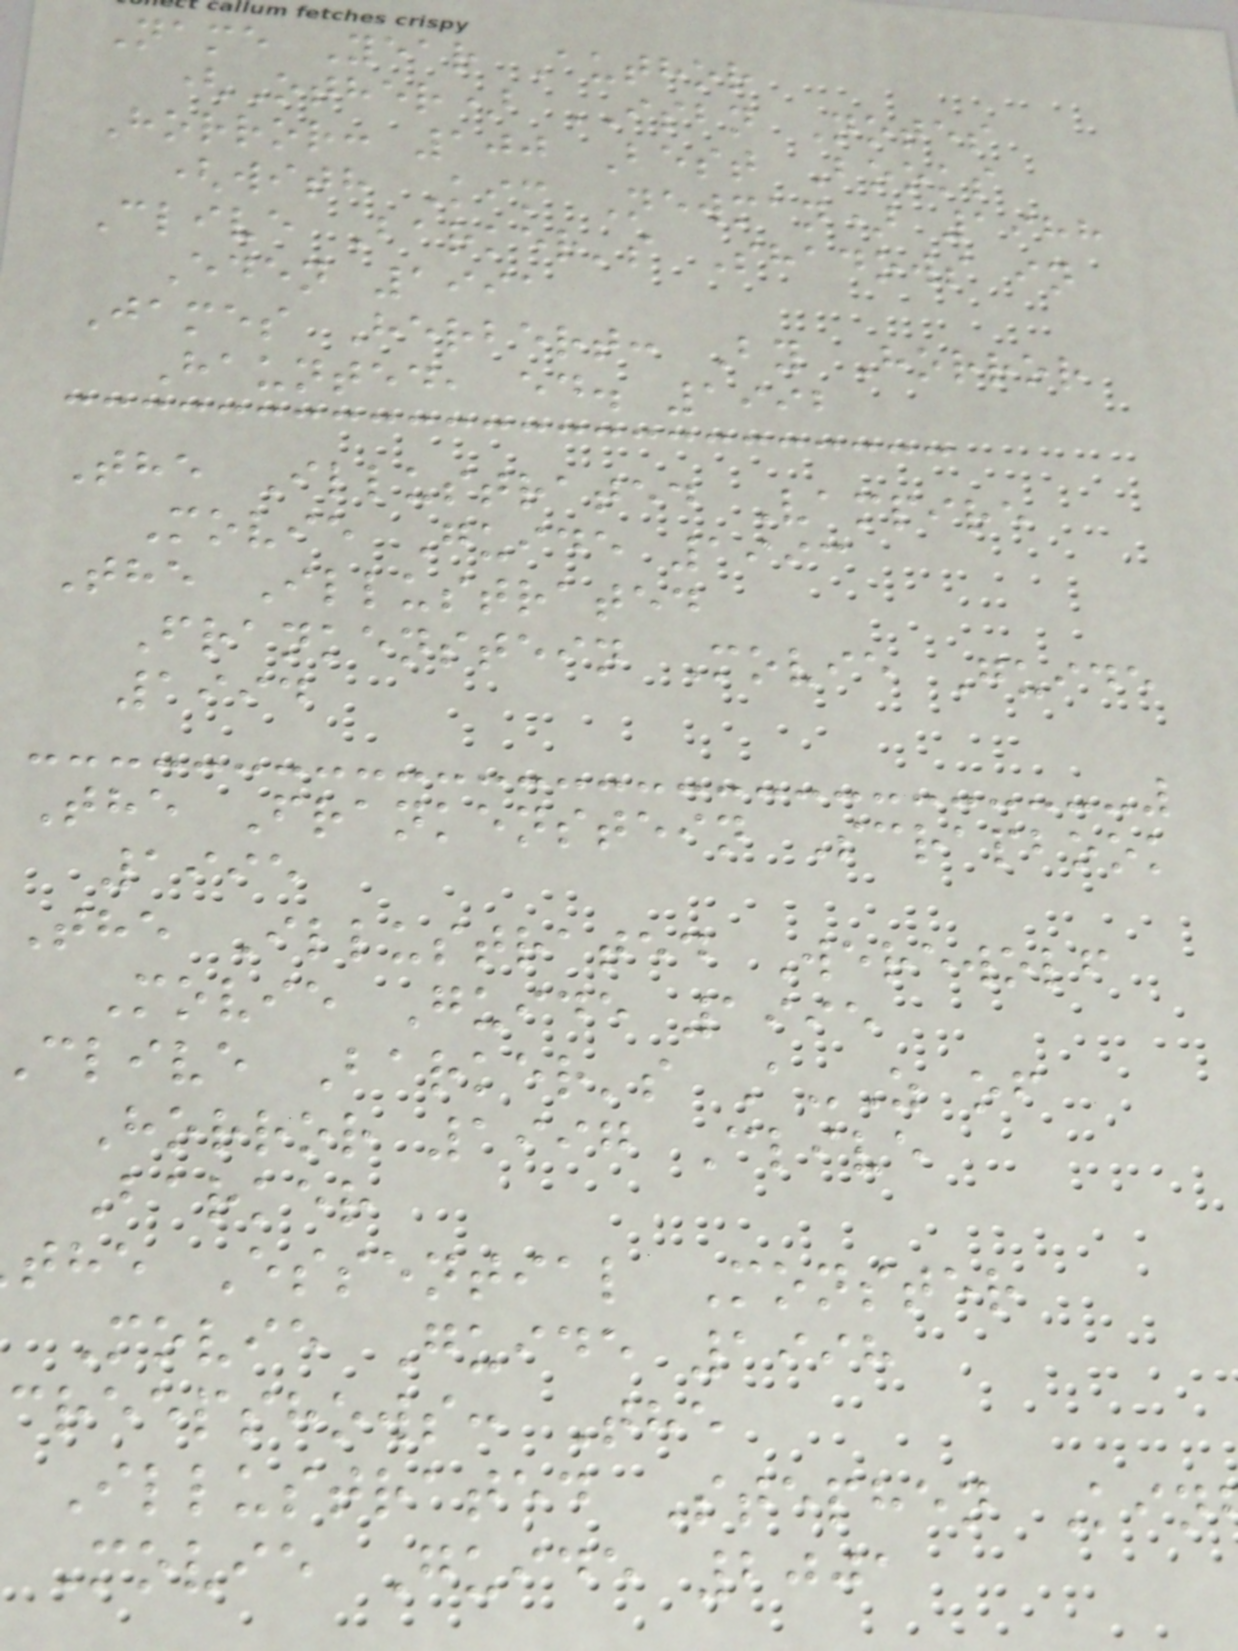Name Year Author
(Other) ISBN Notes
Horror: 100 Best Books
(with Kim Newman) 1988
Clive Barker's Shadows in
Eden 1991
James Herbert: By Horror
Haunted, ed. 1992
The Illustrated Vampire
Movie Guide 1993
The Illustrated
Frankenstein Movie Guide
1994
The Frankenstein Scrapbook
1995
The Illustrated Werewolf
Movie Guide 1995
clive Barker's A-Z of
Horror 1997 Clive
Barker
the Essential Monster
Movie Guide 1998
creepshows: The
Illustrated Stephen Kin
Movie Guide 2001
